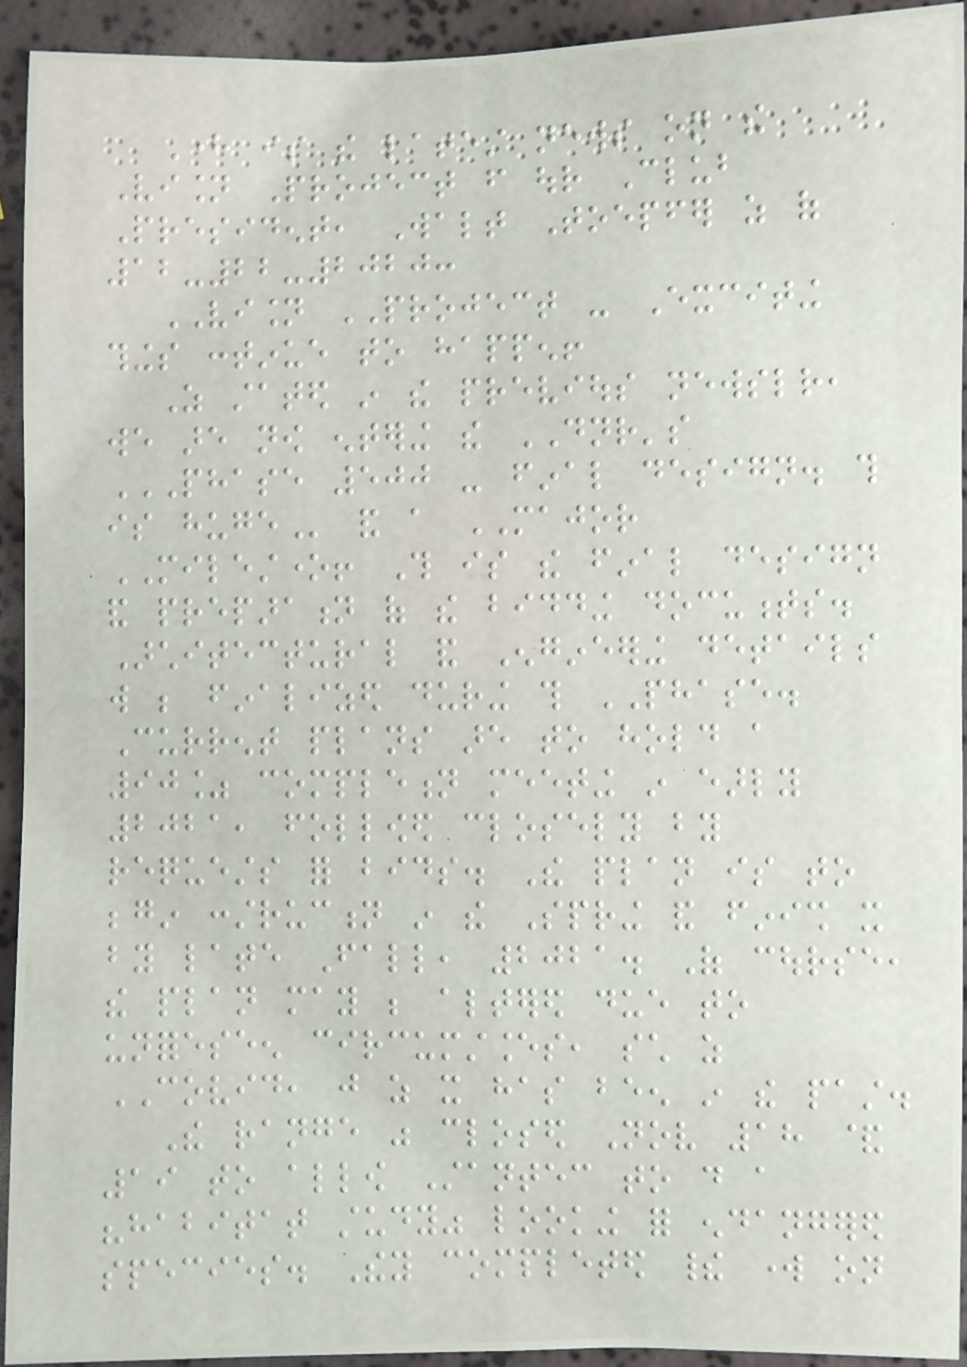Here is the latest news on the
Vision Project from our Club
President, Walt Toepfer as of
12-22-2020:
VISION PROJECT - Exciting
things continue to happen!
As stated in the previous newsletter,
we are now entering the DNR's
PHASE 500 - FINAL DESIGN. THIS
IS HUGE and a MAJOR
MILESTONE! This is the final design
and preparation of the bidding documents.
Architectural and Engineering details
will be finalized during this PHASE.
Current plans are to hold a
90% completion meeting in early
2021, followed closely by
requests for bids. The plan is to
begin construction in the Spring and finish it
by late Fall, 2021. Of course,
the plan may be altered due to
unforeseen circumstances, such as
COVID, just as it has been in the past.
The range was closed Nov 18 &
19 to allow Stantec to do a
"habitat study" looking for endangered
species. They completed their work on
